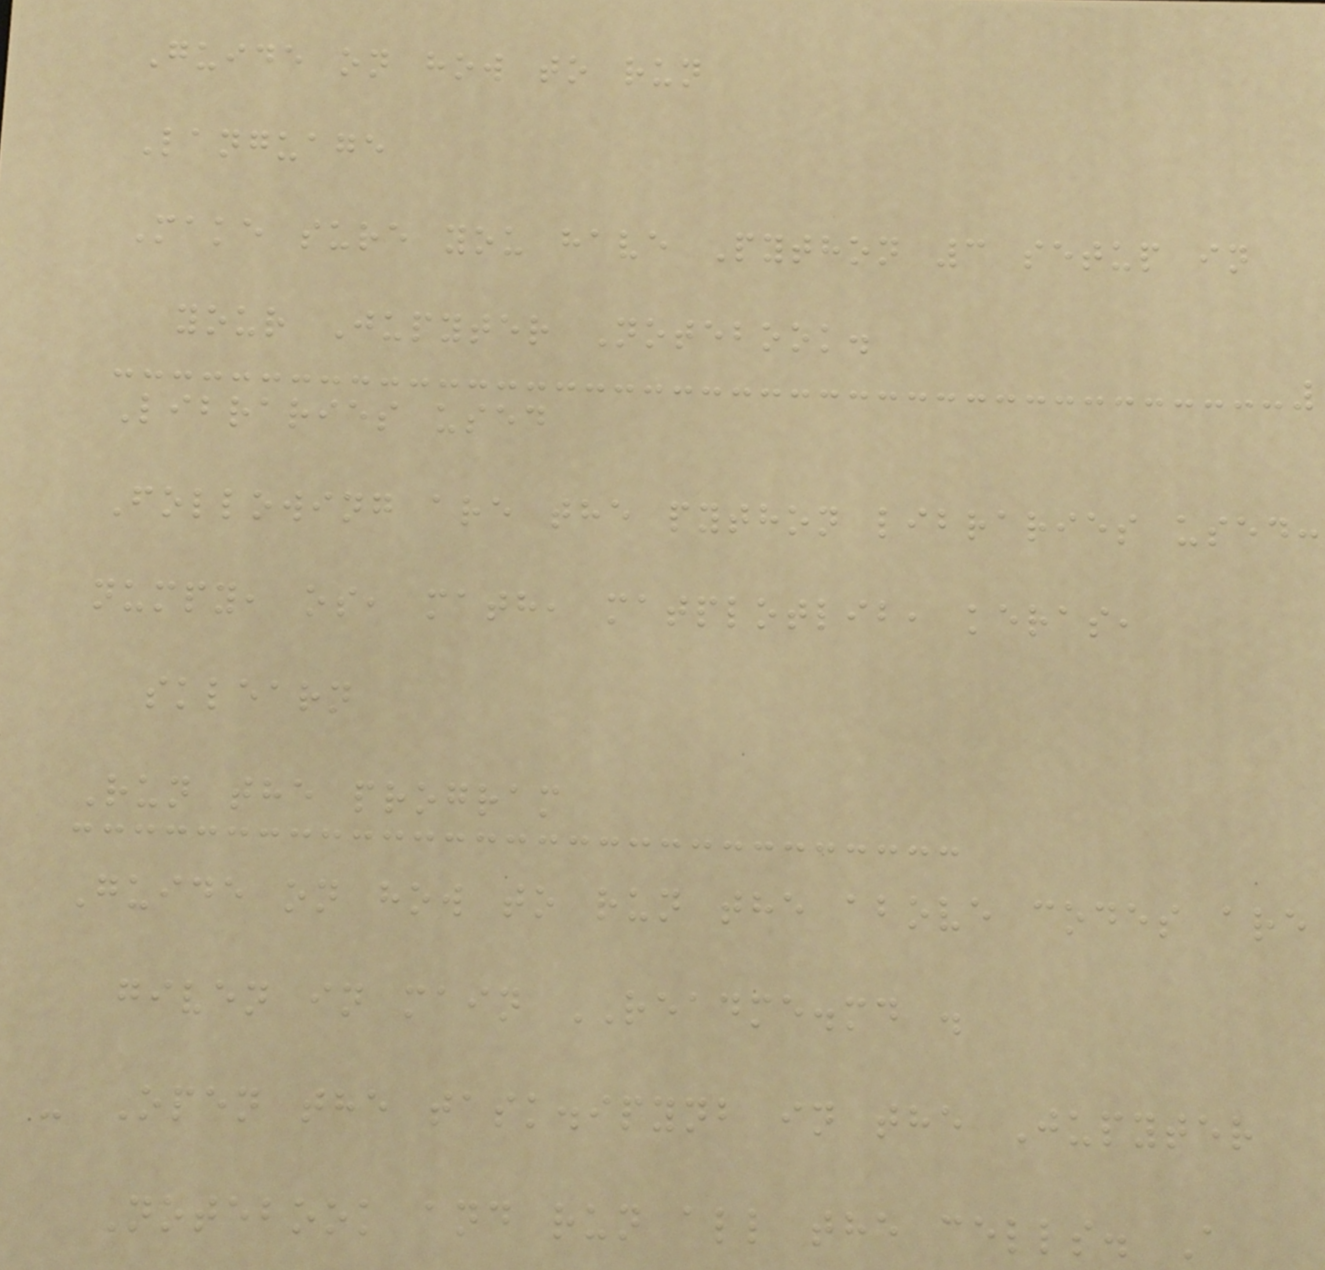Guide on how to run
Language
Make sure you have Python 3 setup in
your Jupyter Notebook.
Libraries used
Following are the python libraries used:
numpy, os, math, matplotlib, keras,
sklearn
Run the program
Guide on how to run the above codes are
given in main README.md .
- Open the task.ipynb in the Jupyter
Notebook and run all the cells. A
